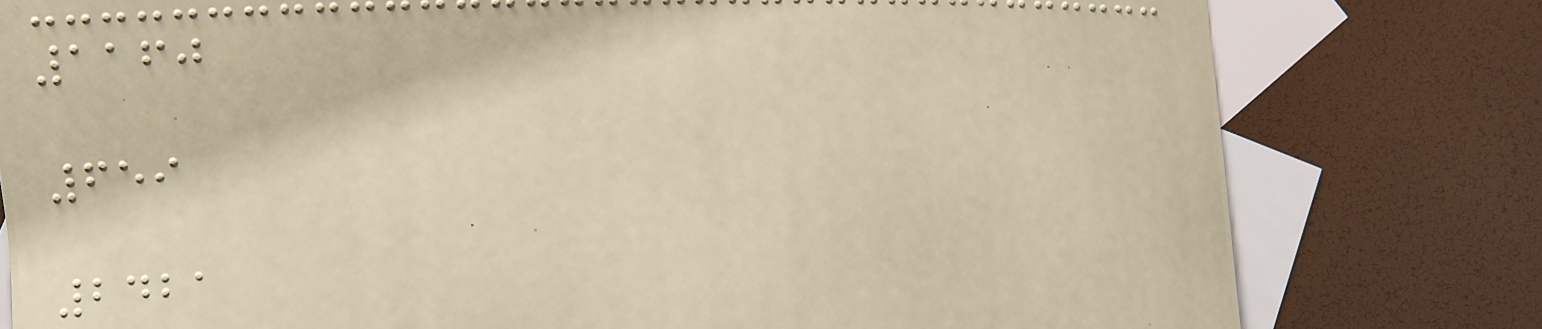1160
659
2421
